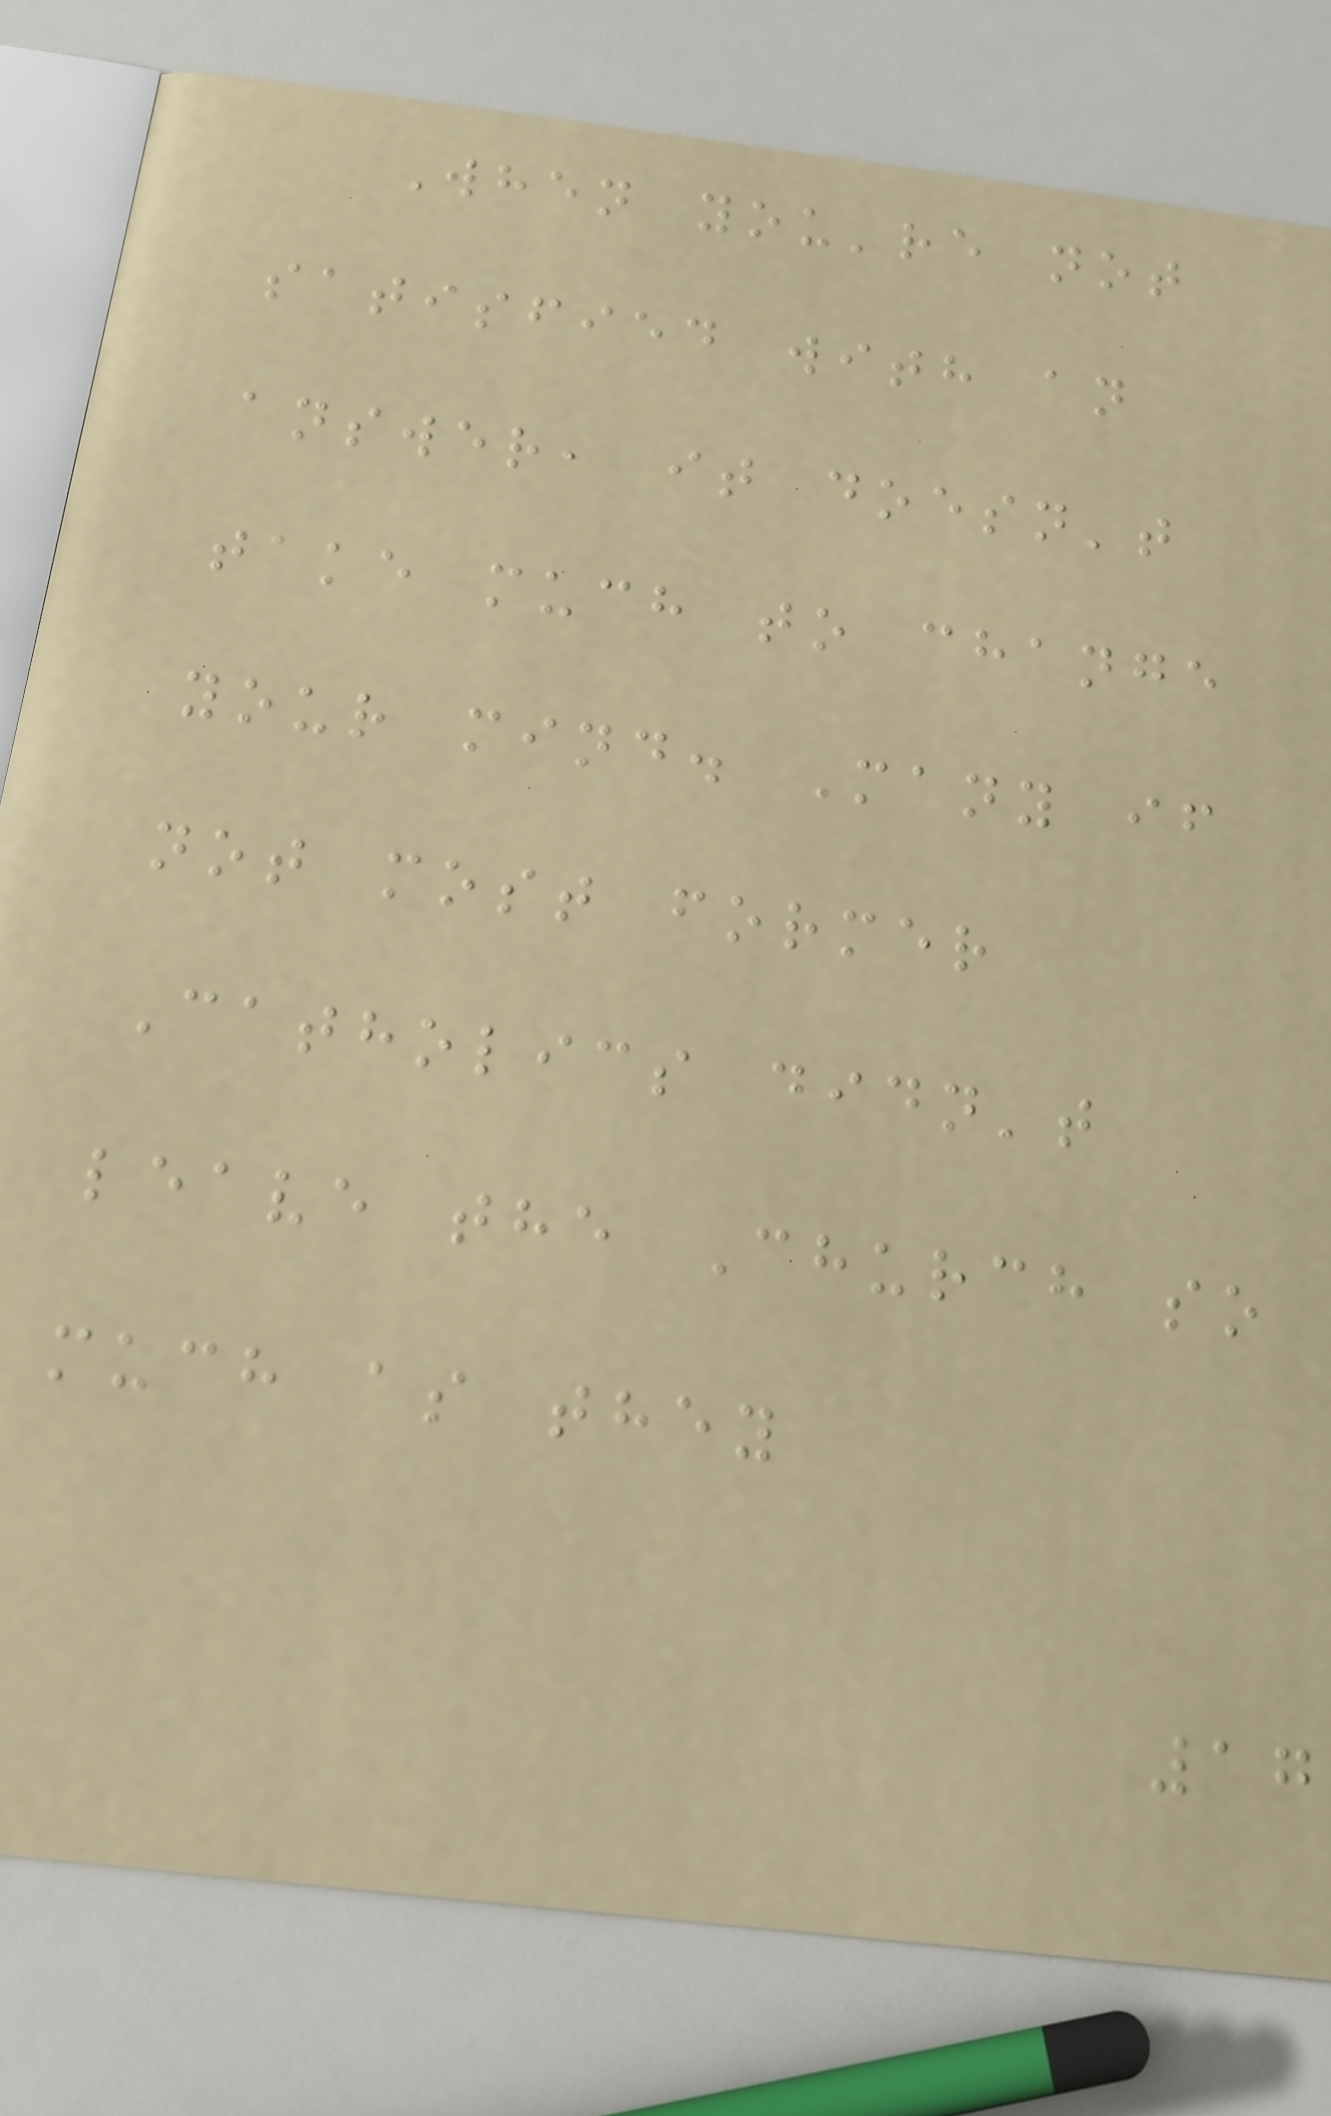When you're not
satisfied with an
answer, it doesn't
take much to change
your mind. Many if
not most former
Catholics didn't
leave the Church so
much as they
17
